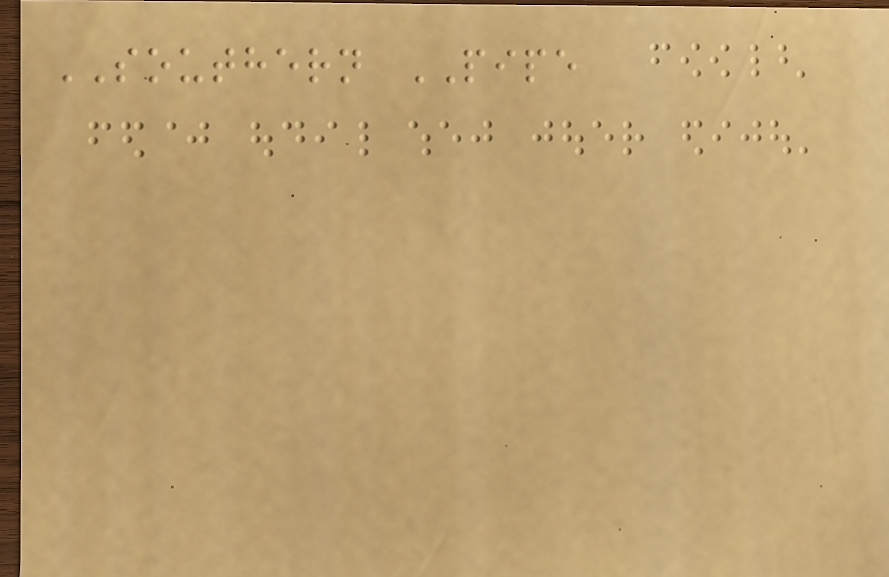SOUTHERN PIPE
